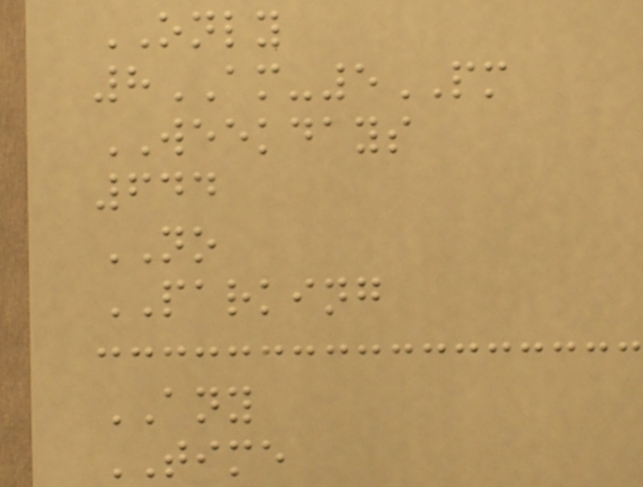ONLY
8AM-5PM
WEEKDAYS
644
NO
PARKING
ANY
TIME
